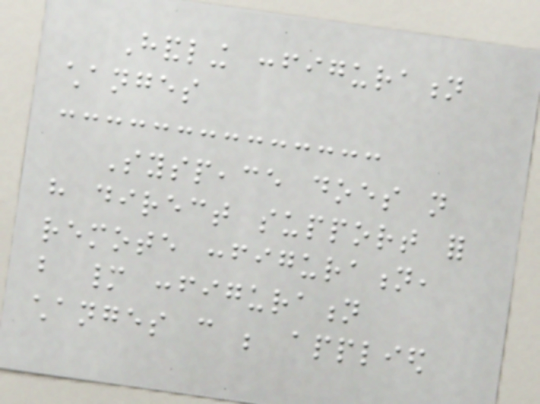Handling configuration
changes
Syspeace does not
have direct support for
remote configuration,
but many configuration
changes can be applied
